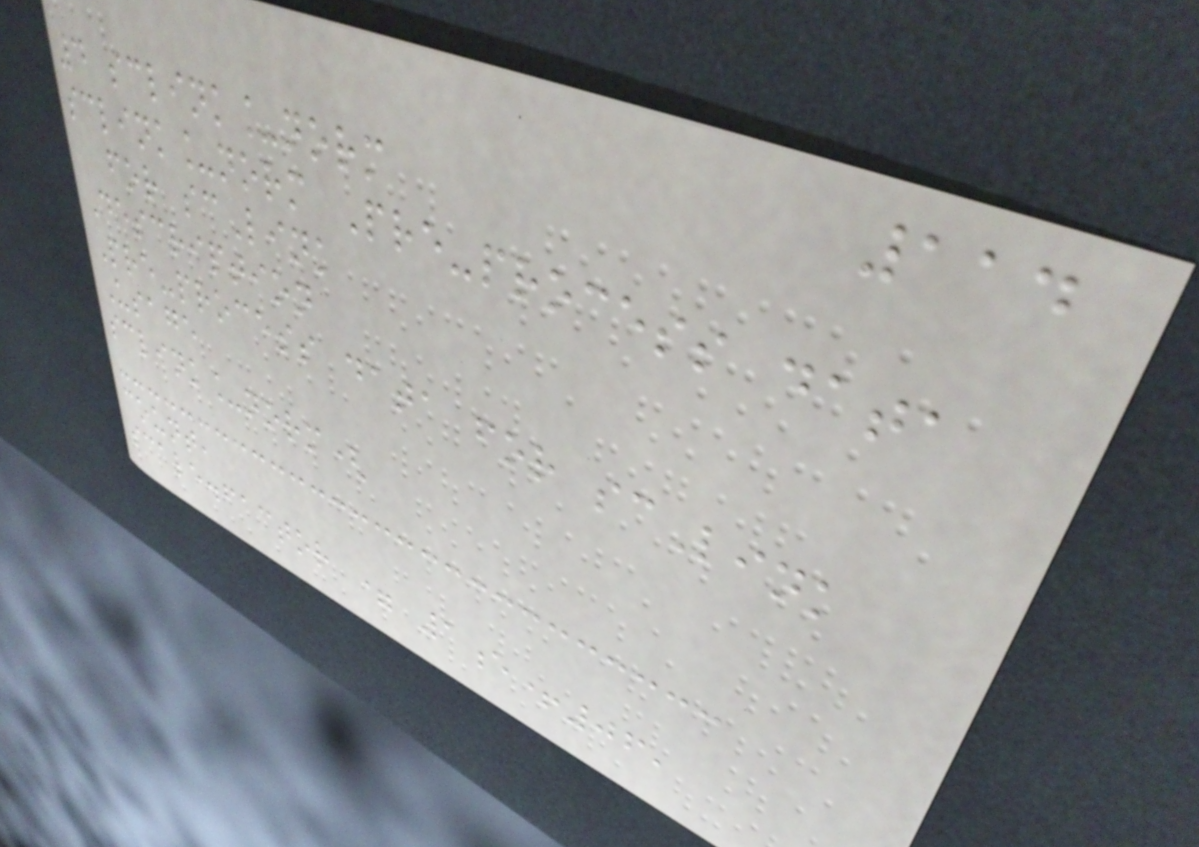114
4 sclink_norm
sclink_norm Pre-process data
for scLink
Description
Pre-process data for scLink
Usage
sclink_norm(
count,
scale.factor = 1e+06,
